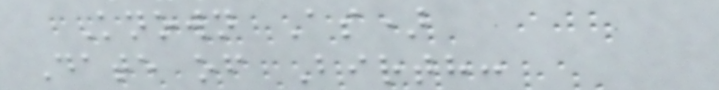Known As)
Date of Birth:
